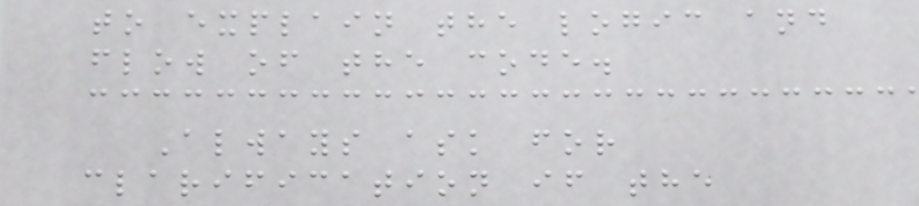to explain the logic and
flow of the code.
Always ask for
clarification if the
